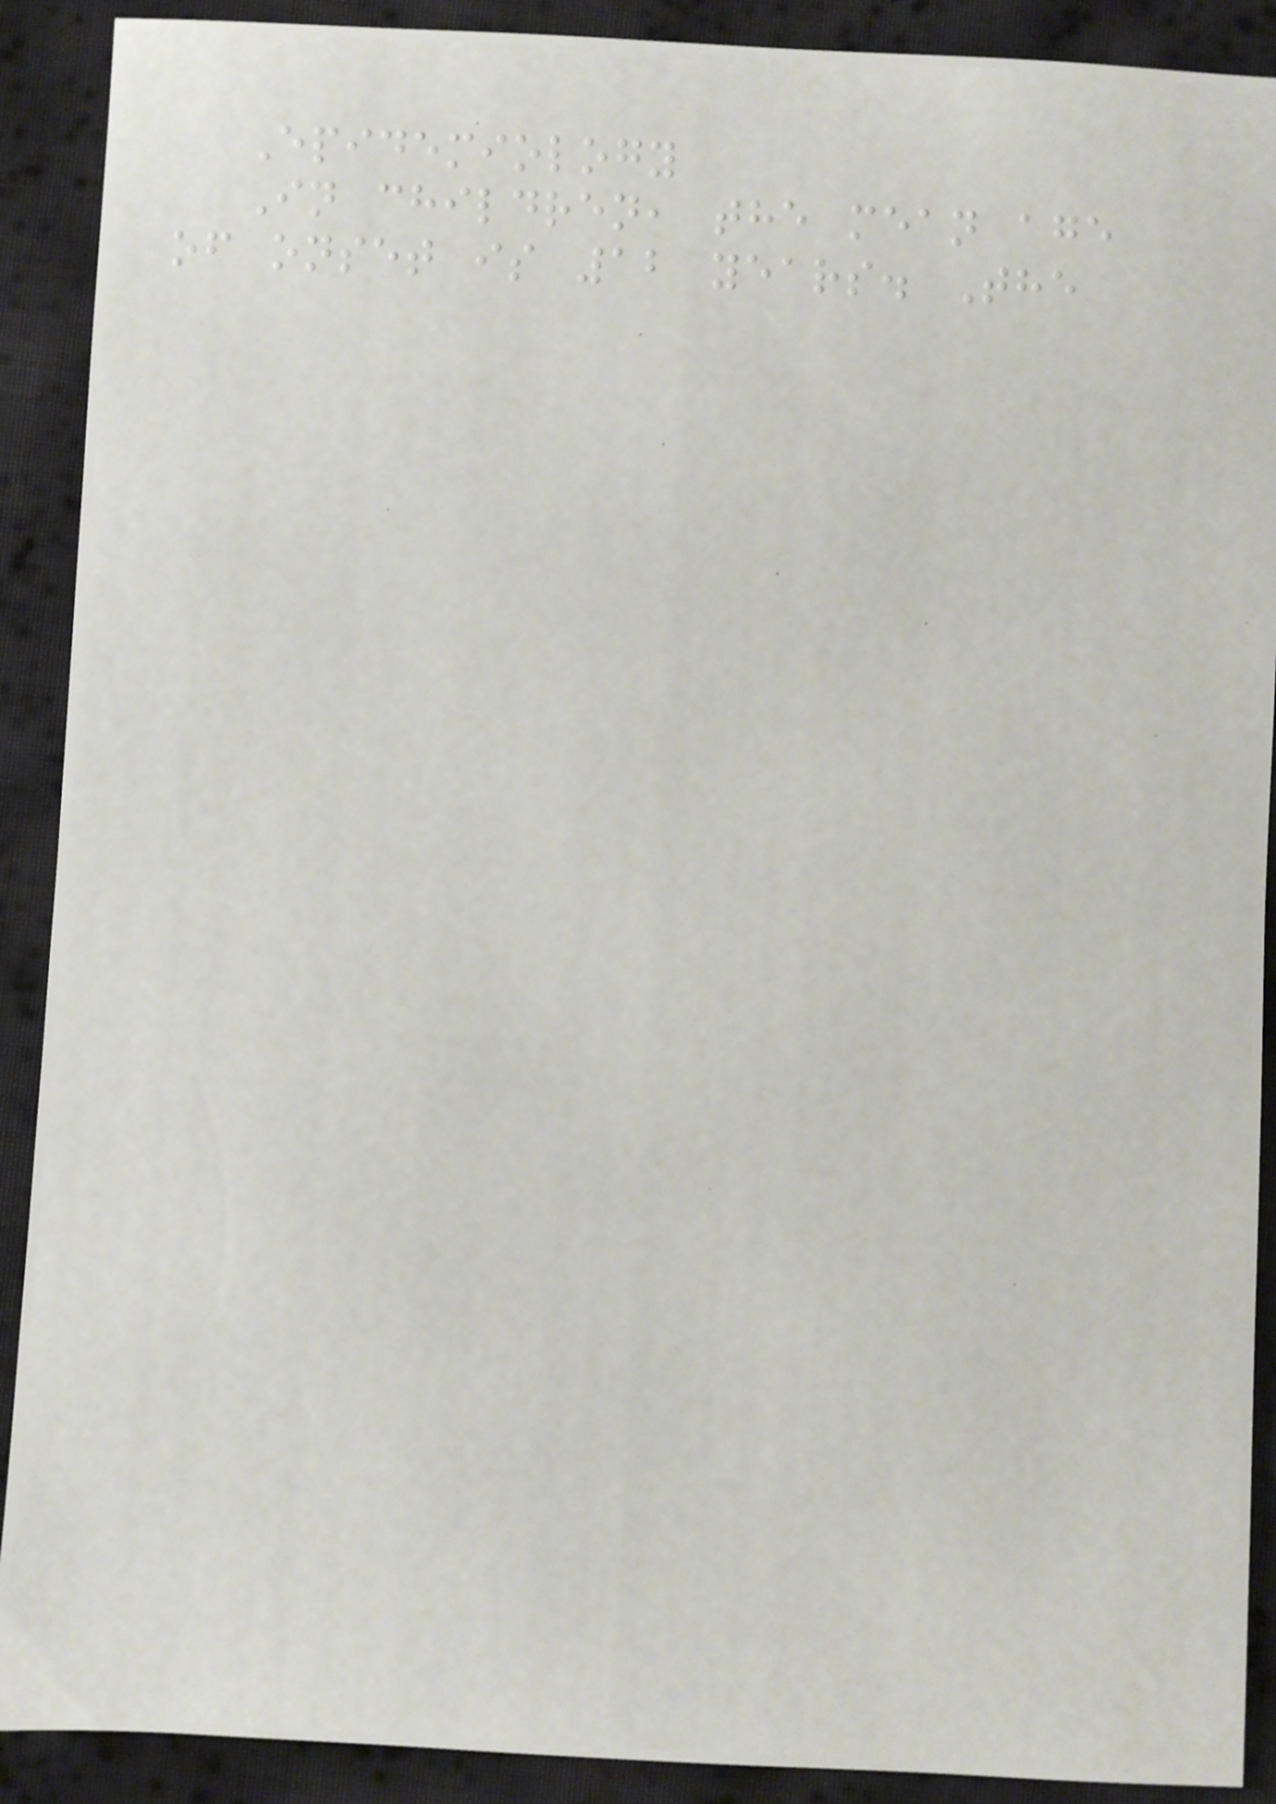Epidemiology
In children, the mean age
of onset is 12 years. The
